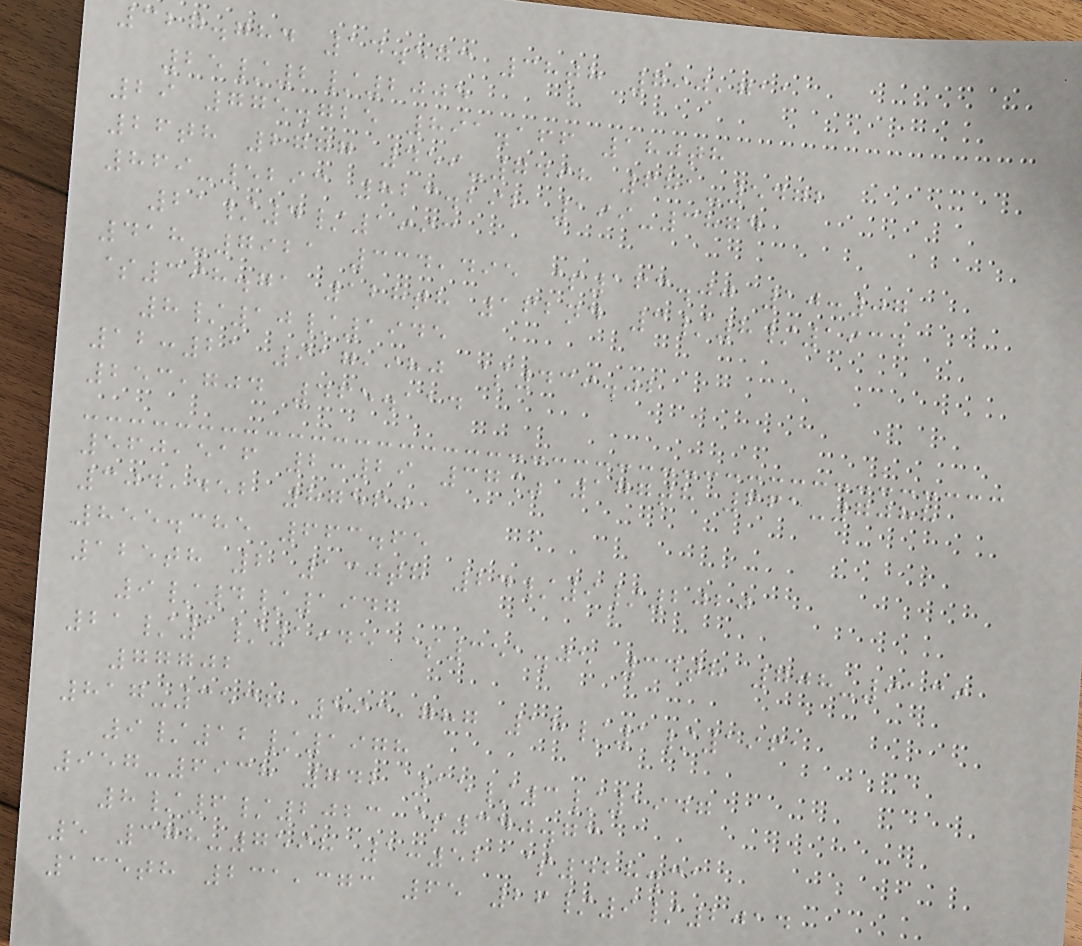327.784 14.573 38th 790,711
25/2/2005
29 775.725 891.166 180th
26th 2777 459-7498 681-5472
869-5293 823.292 199-3874
21/4/1993
418-7921 334,495 $163.00 10:07
$398.71 128th 162nd 3/8/1934
8/10/1945
12:21 917,980 $439.02
253,704 465.114
560,516 2:29 37% 177th 661-7088
304,452 87560
855.385 663.65
125th 2 130th 24/9/2020
9/4/1947
21/1/1945 $351.05 34th 708-9139
77702
817-3536 593,787 18/1/1961
9/12/1978
957-6938 742 15/3/1947
8/6/2023 $340.73
5 378-7598 1:52 $428.31
135th 231,373 65 26/9/2014
